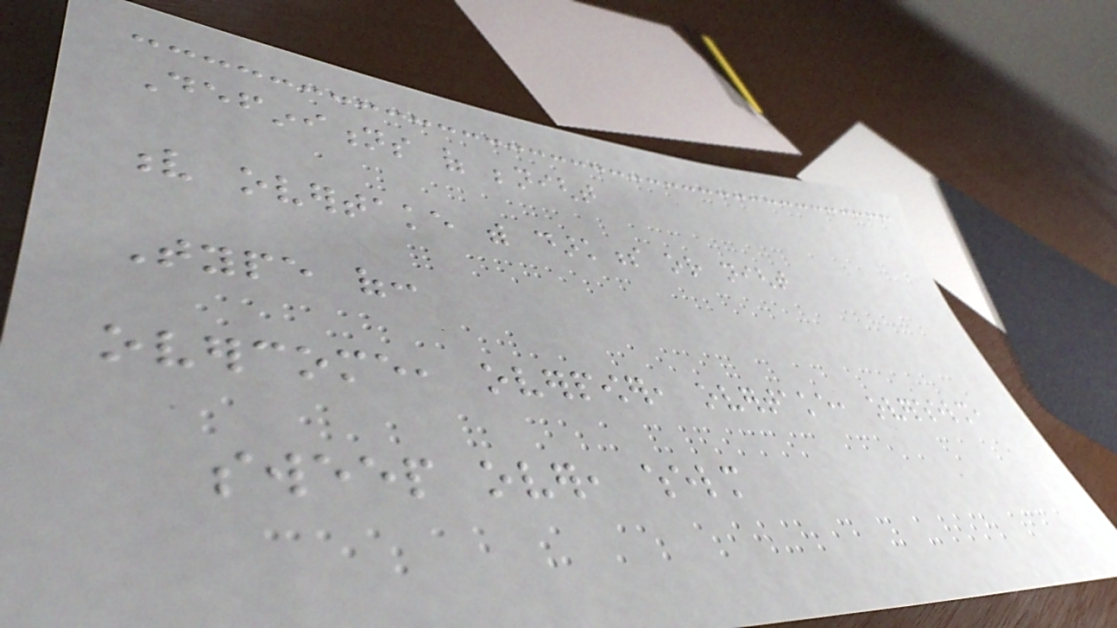Definitions of benight
v overtake with darkness or night
Type of:
overcome, overpower, overtake, overwhelm,
sweep over, whelm
